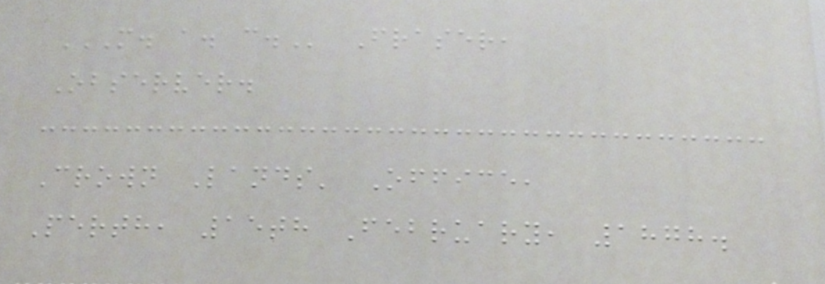M. A. C. Fraser,
Observer.
Crown Lands' Office,
Perth, 15th February, 1878.
